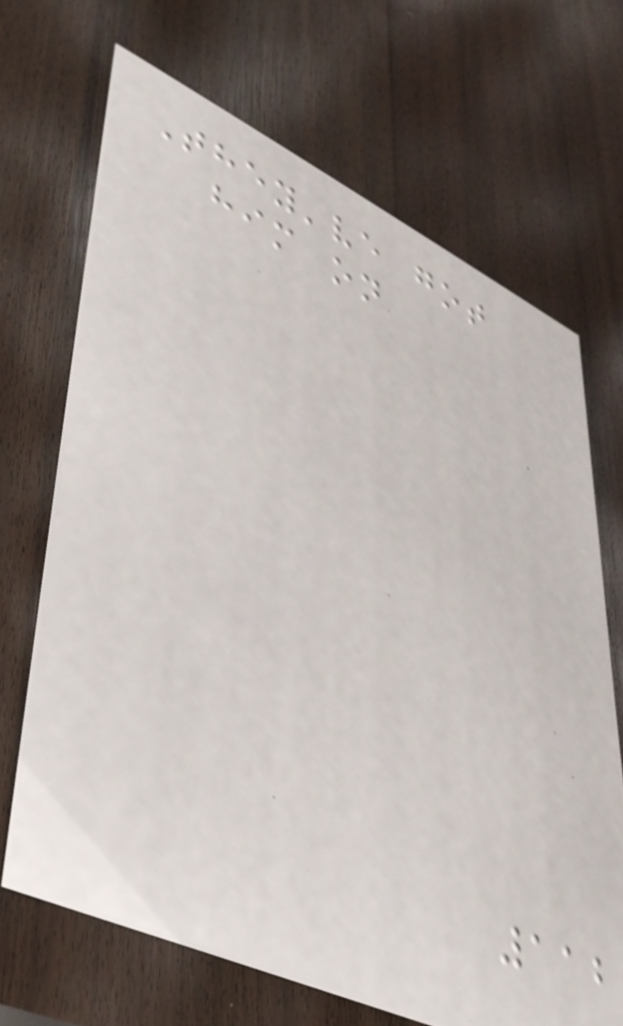They've got
him on
112
